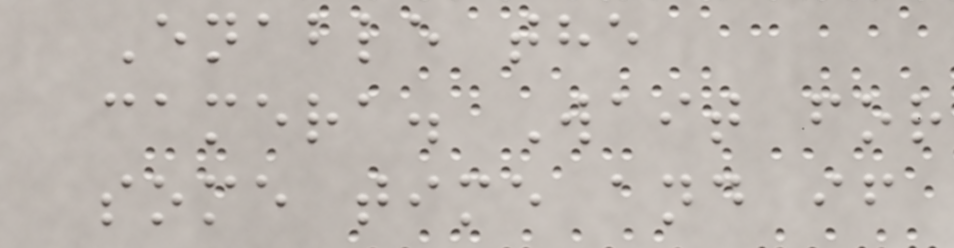Enable the
camera. Wait for
some time and if
